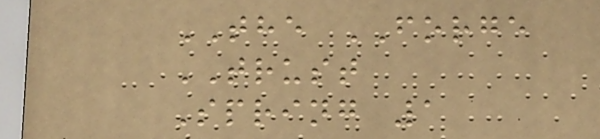THE FORGE
TRUST
Spring 1
